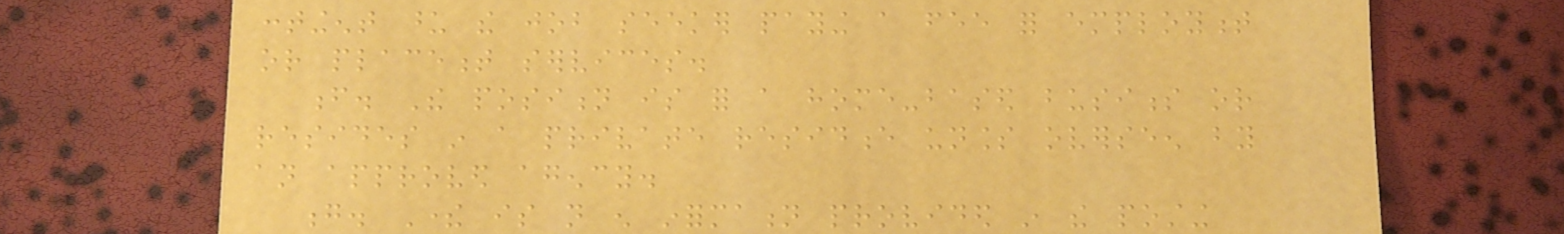contingent upon the job seeker paying a fee for employment
or placement services.
f. The position is for a home-based business or
resides in a private residence unless overseen by
an approved agency.
g. There is not enough information provided in the posting
